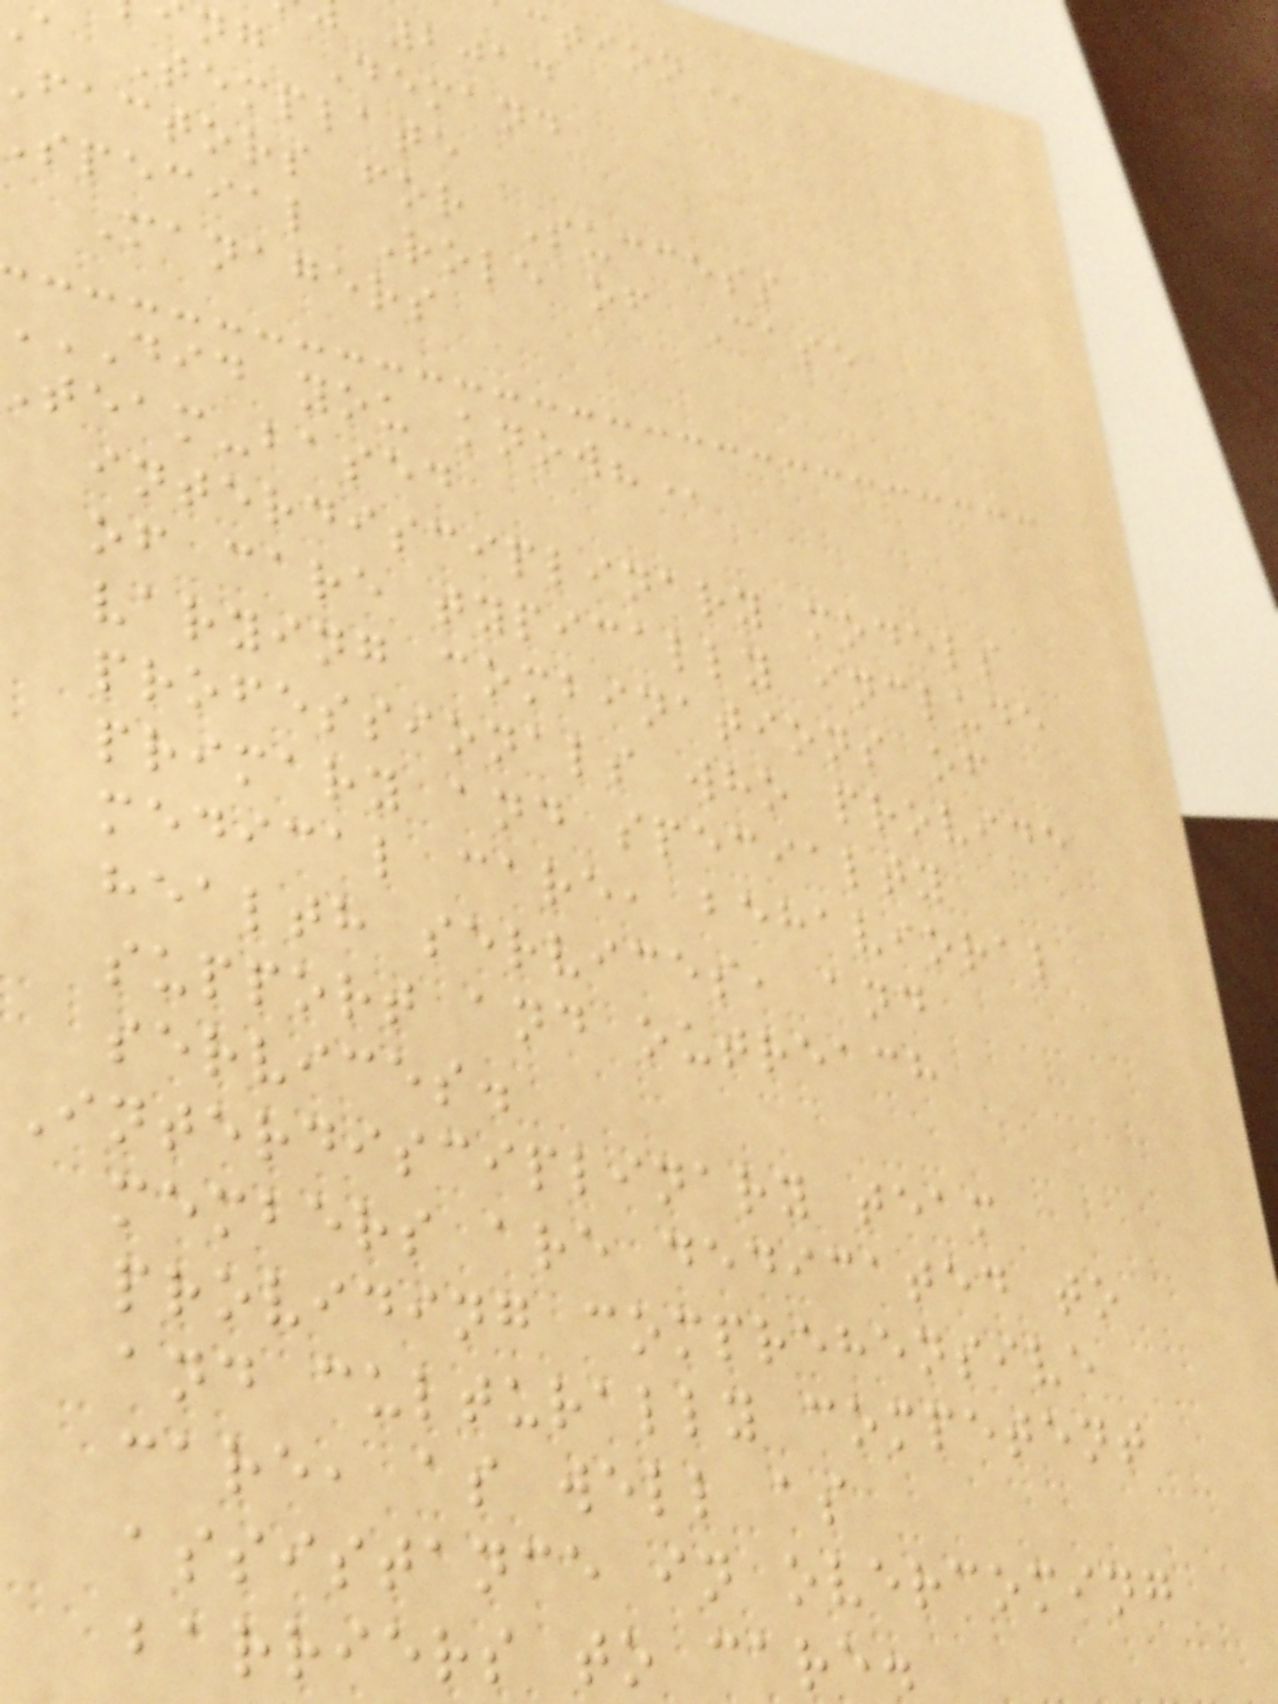2014
ng Demand
a Template
factors for Success
special Role of Case
Managers
DID you
team-based
interdisciplinary models
of care typically include
varying combinations of
professionals who provide
primary and specialty
medical care, behavioral
health services, and
support and outreach
services.
Interdisciplinary team
members are dedicated to
providing comprehensive
and culturally competent
care, as well as
assistance in overcoming
barriers to care.
